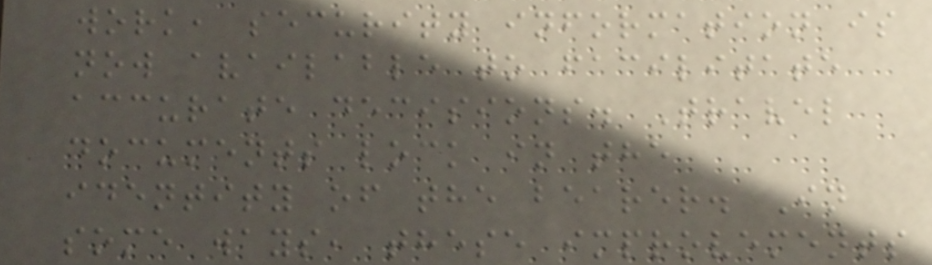work, security information is
now available to facilitate
accurate decisions. Travel
documents lock in the
identity of the bearer. In
some ways, these improvements
